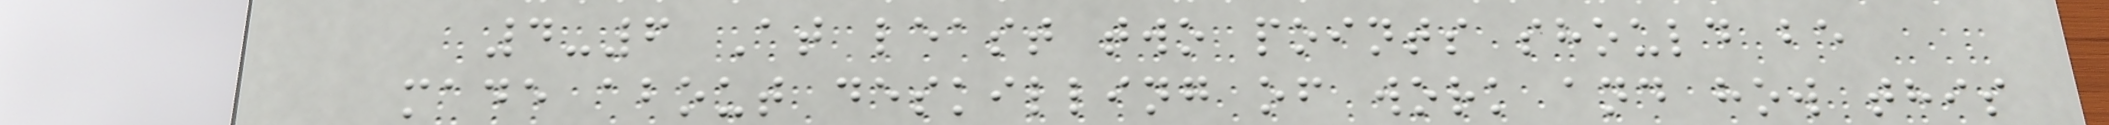4-6 At least two points should be
made about deskilling of work and how this
